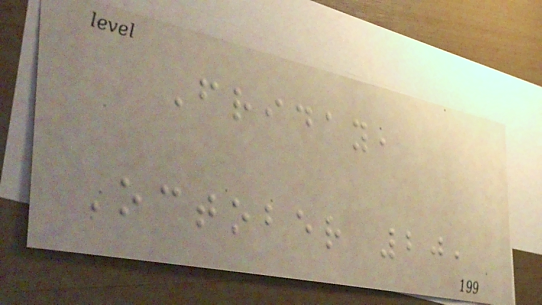Friday,
October 20,
